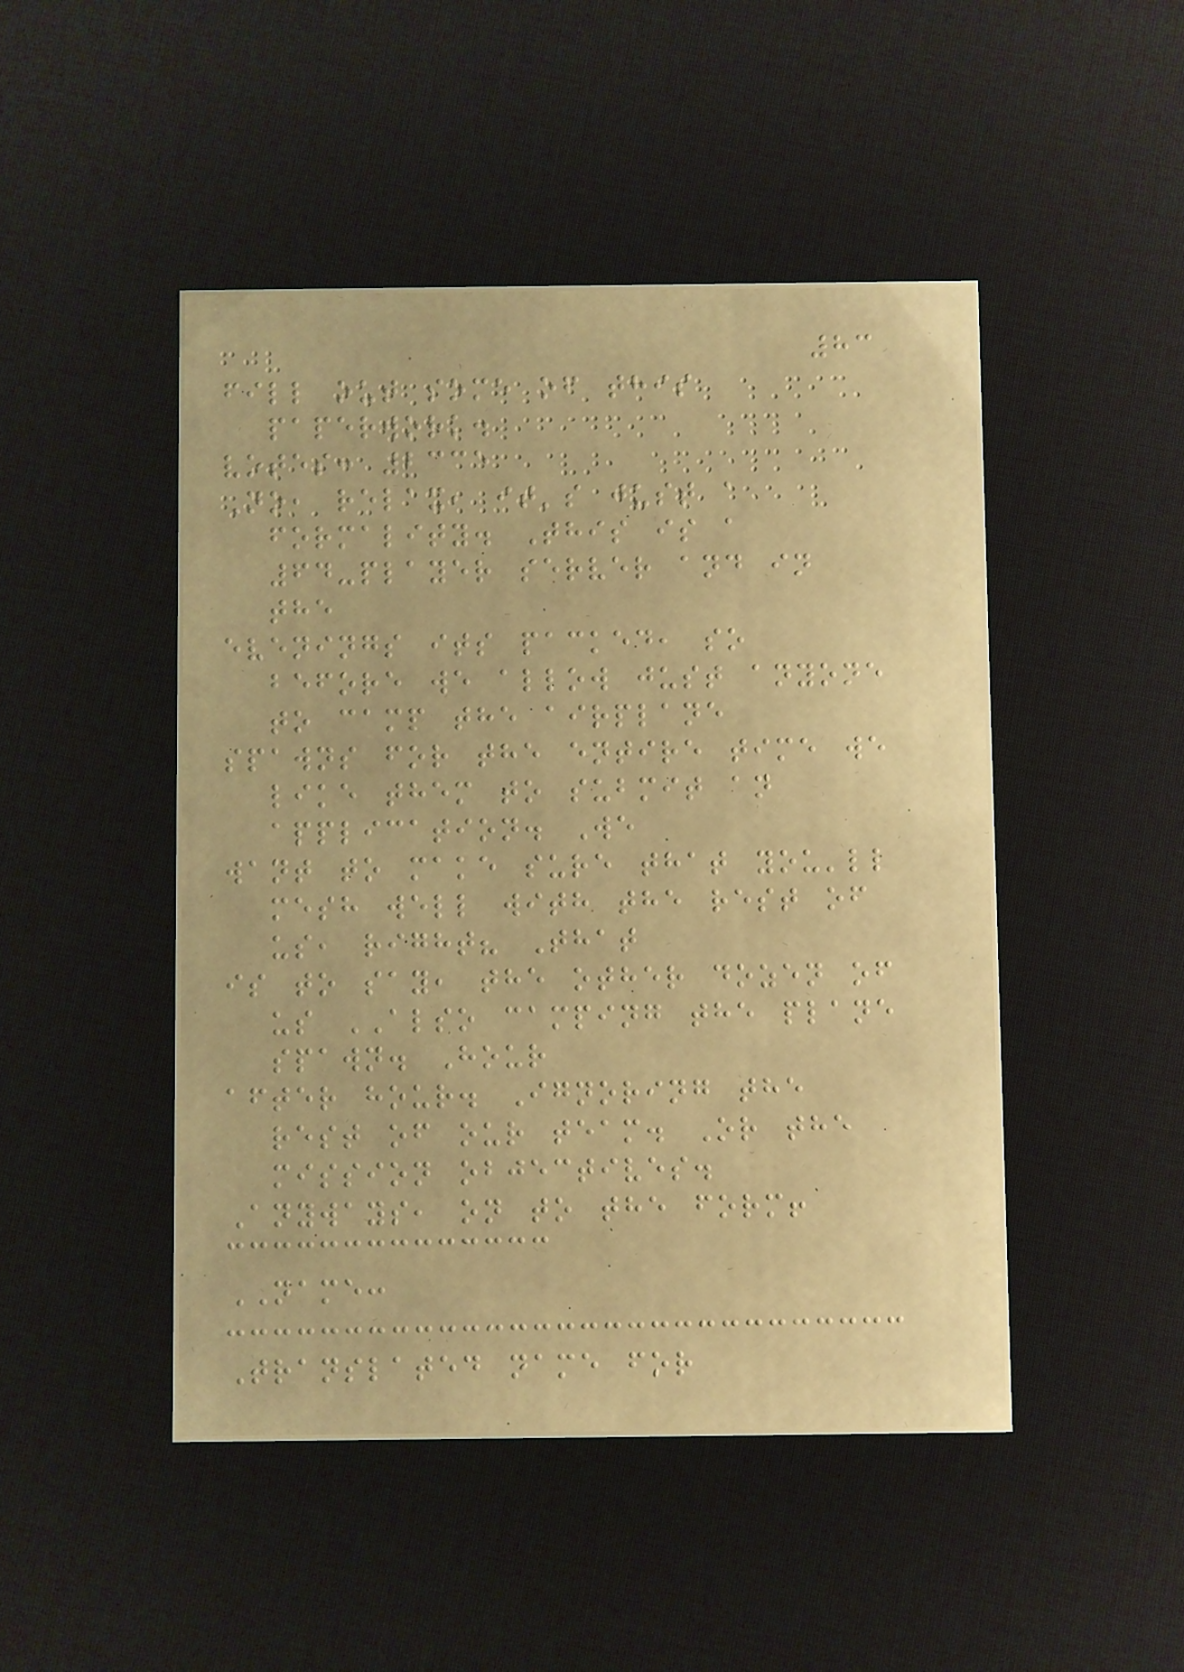83
fill out some of this
paperwork.
votes: 2335
No, relax, it's just a
formality. This is a
64-player server and in
the
evenings its packed, so
before we allow just anyone
to camp the airplane
spawns for the entire time we
like them to submit an
application. We
want to make sure that you'll
mesh well with the rest of
us, right? That
is to say, the other dozen of
us ALSO camping the plane
spawn. Hour
after hour. Ignoring the
rest of our team. Or the
mission objectives.
Anyways, on to the form!
NAME:
Translated name for
